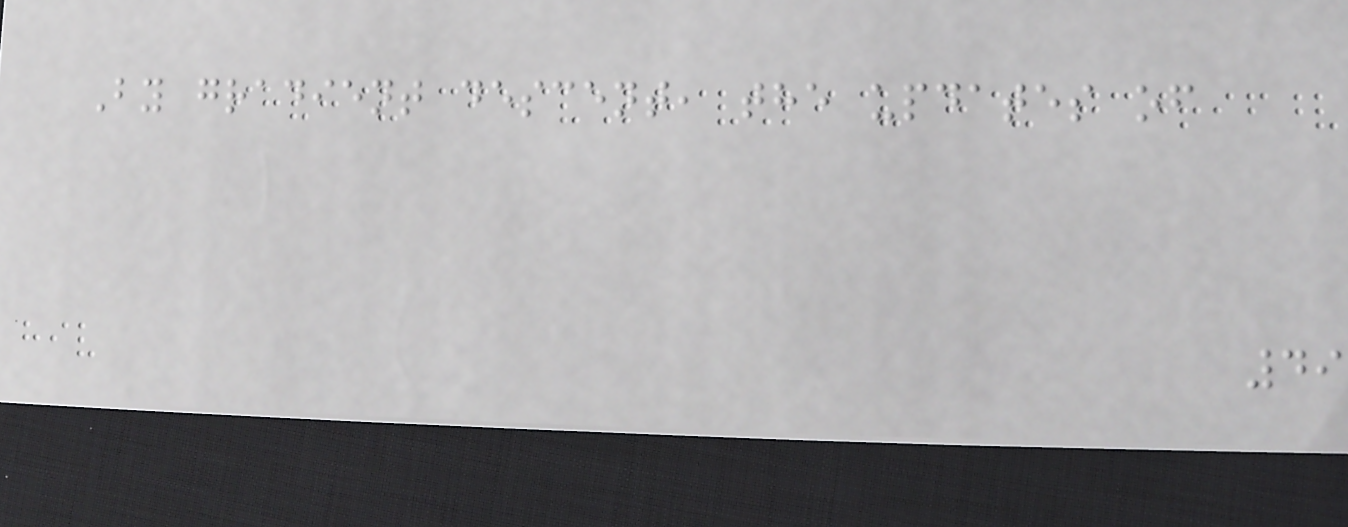By gradient descent, the updates of
49
